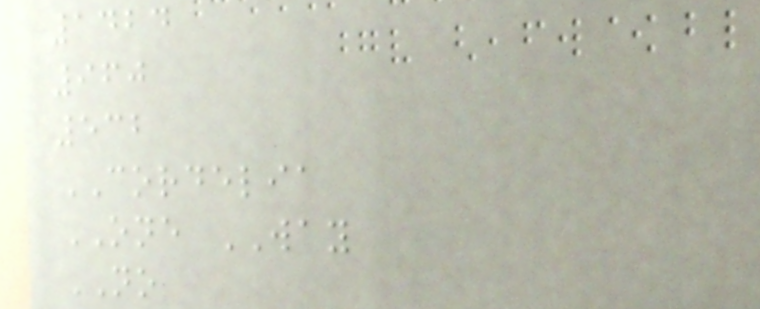1424
960
532
CORDELIA
ONE WAY
NO
